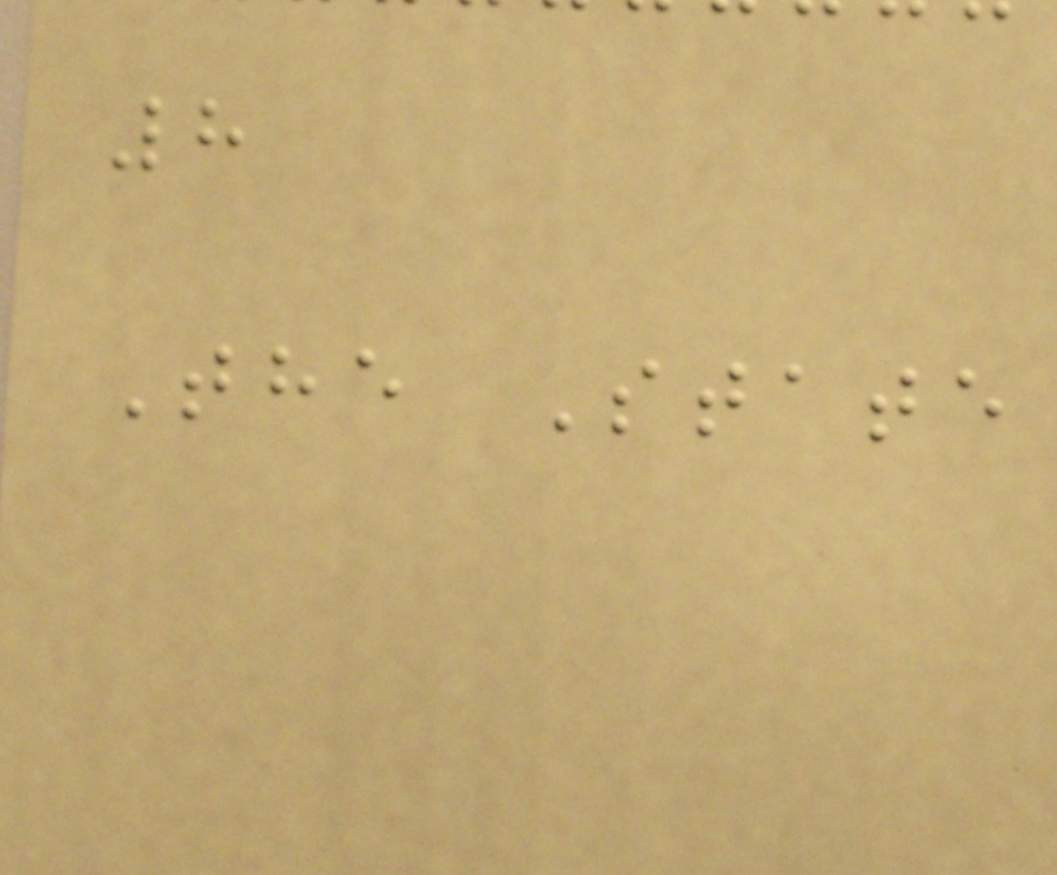8
The State
